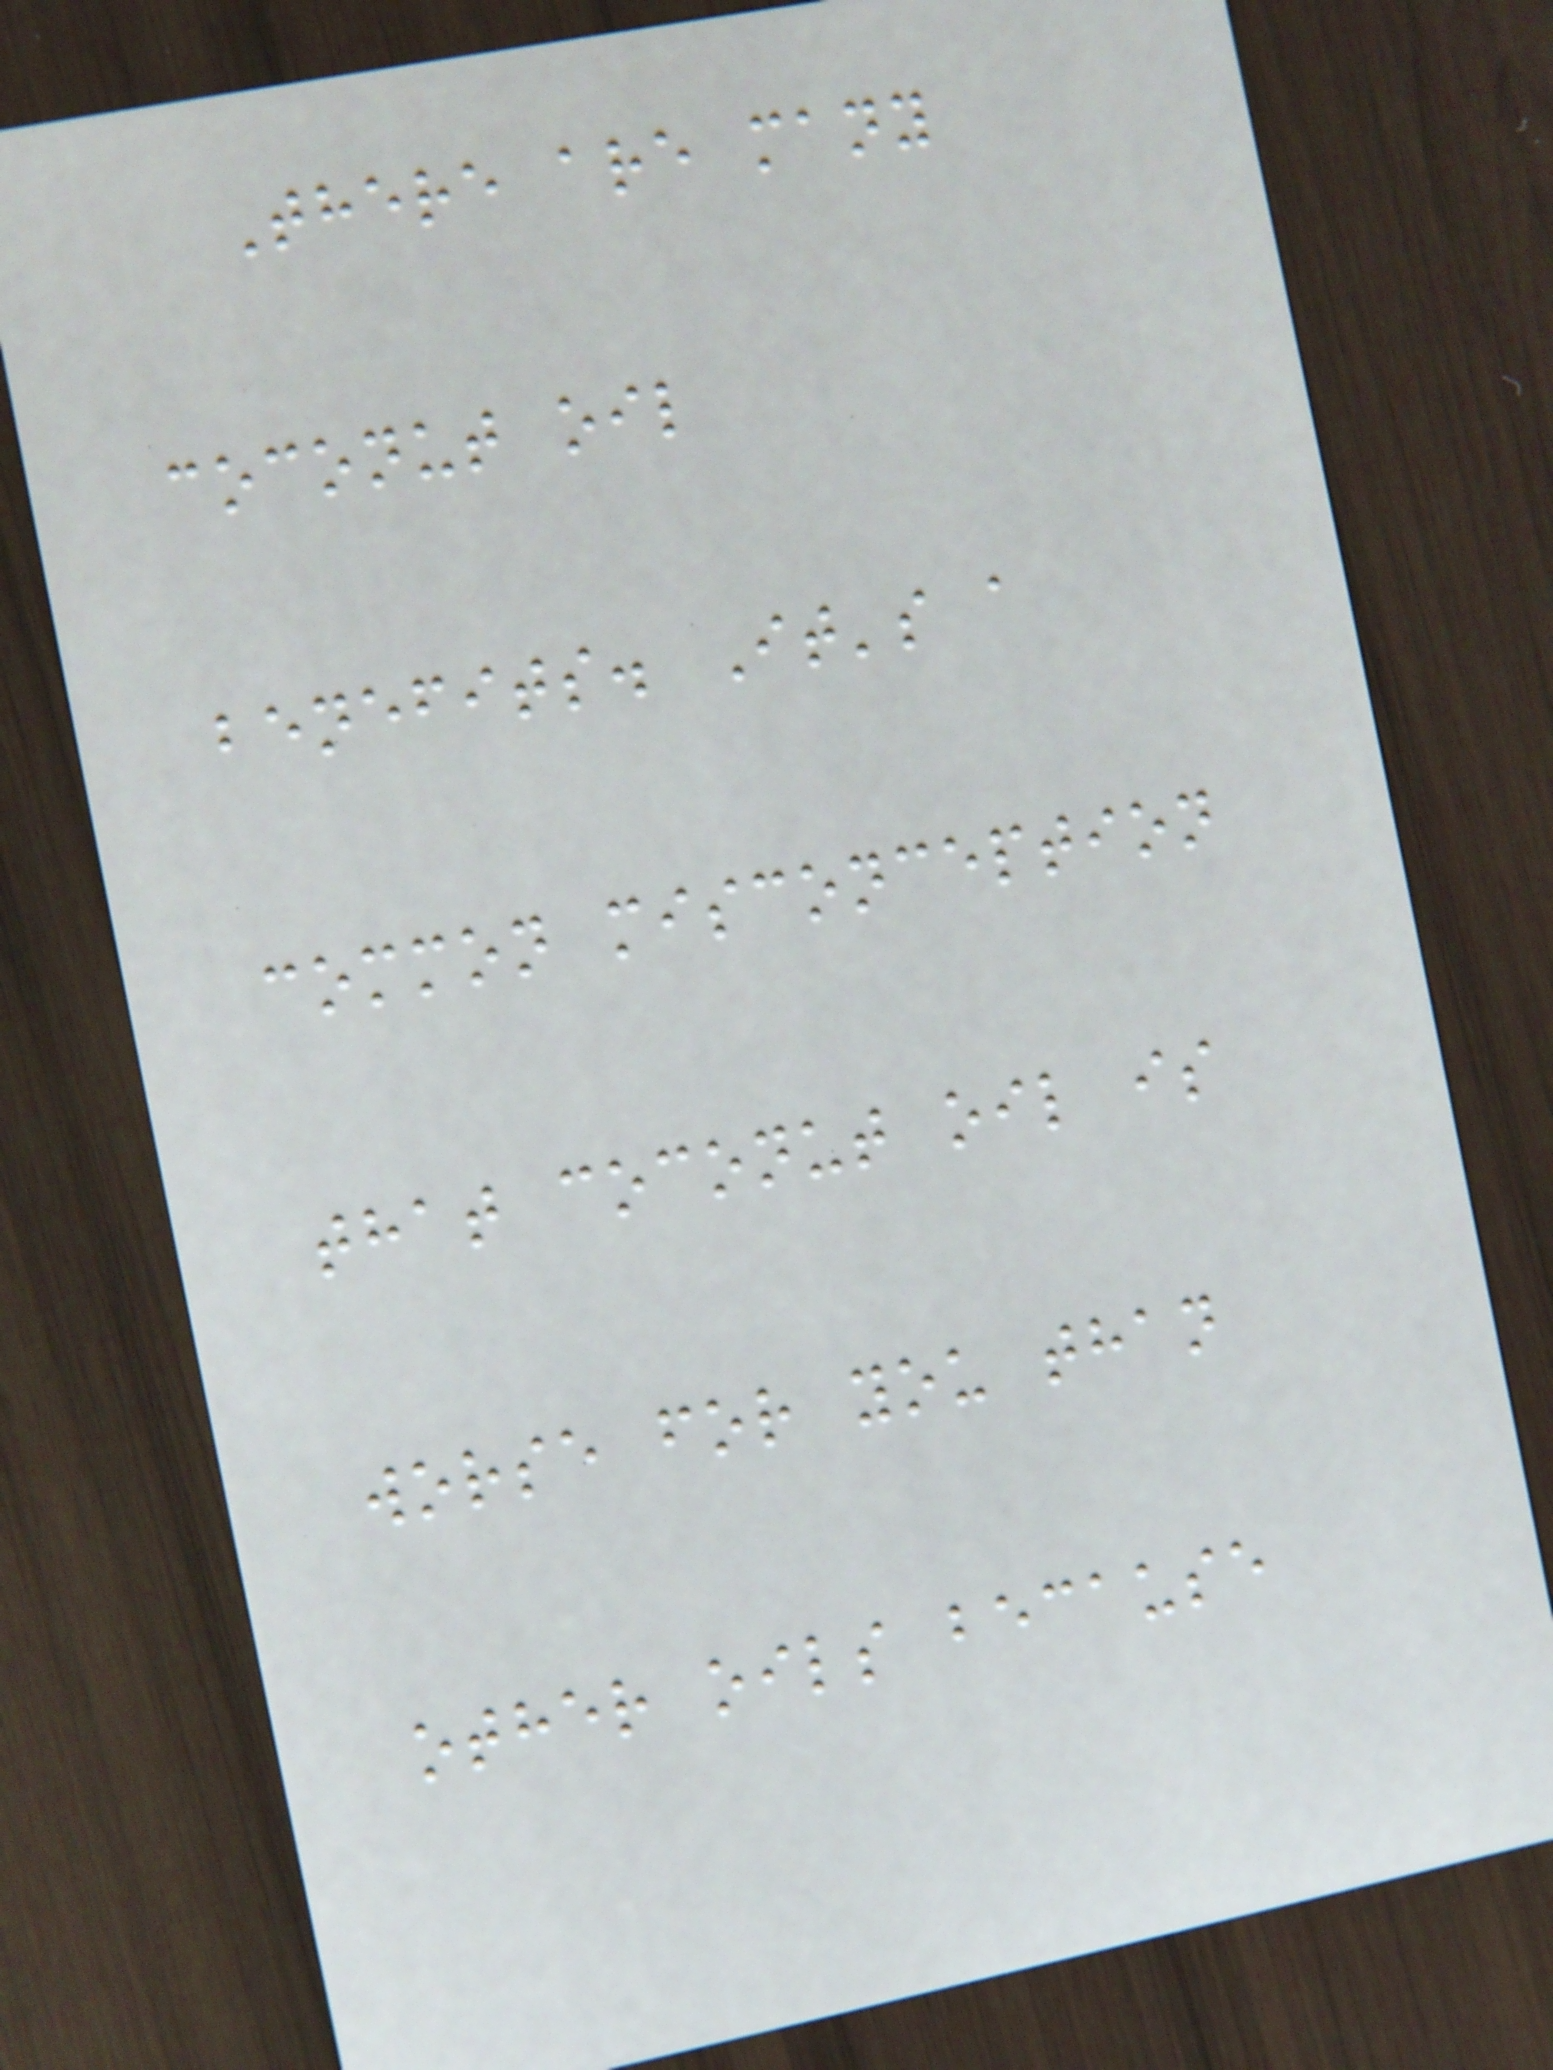There are many
coconut oil
benefits. It's a
common misconception
that coconut oil is
worse for you than
other oils because
